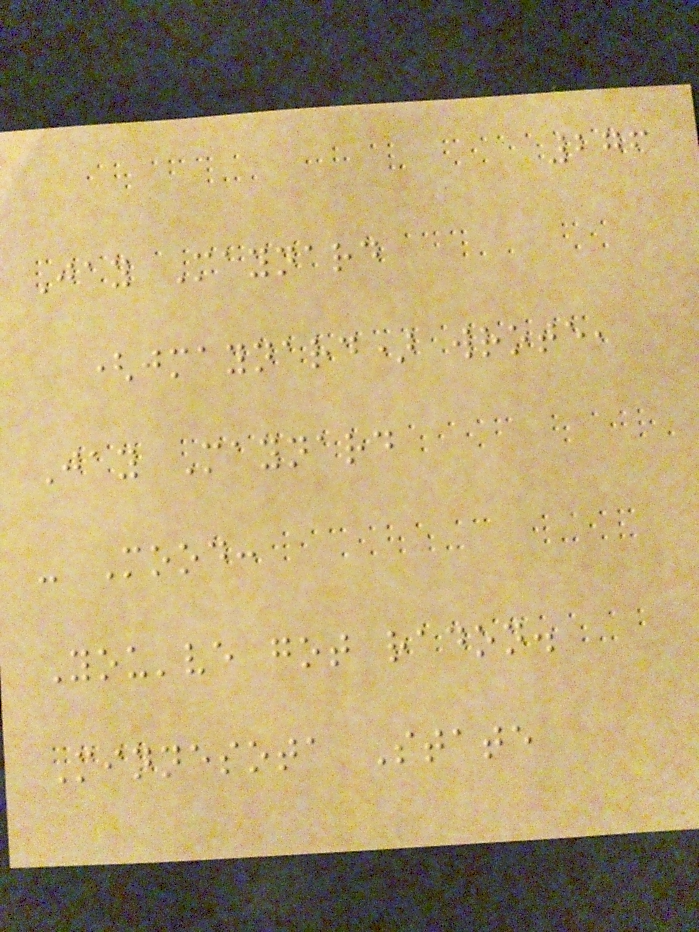276
Jay Maynard
(jmaynard) wrote,
Jay Maynard
- Mood:
You've got radon.
Minnesota State
